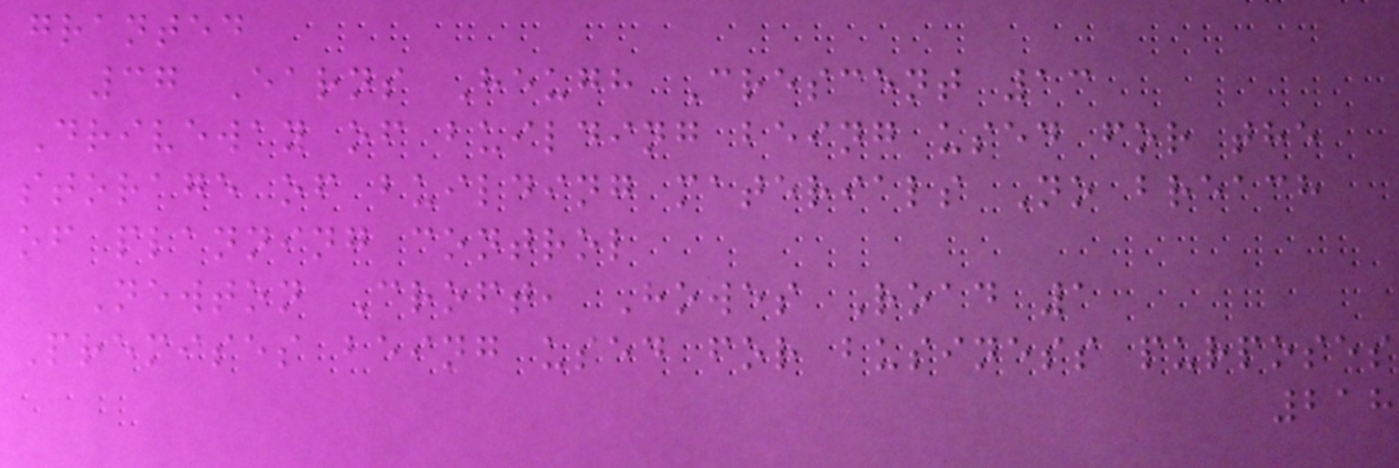granted
37 Earns Heugh Crescent 13
Driveway of building being used for the
storage of building materials No breach
of planning control
Newton Croft, Howes Road 1
Premises being used for business purposes
218
